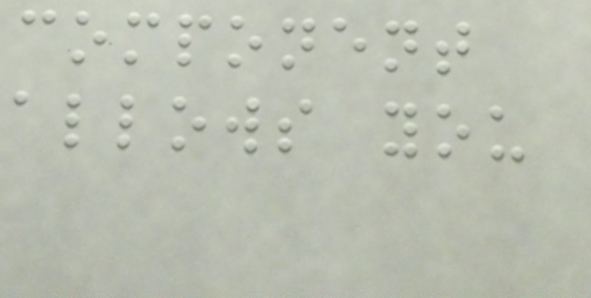component
allows you
